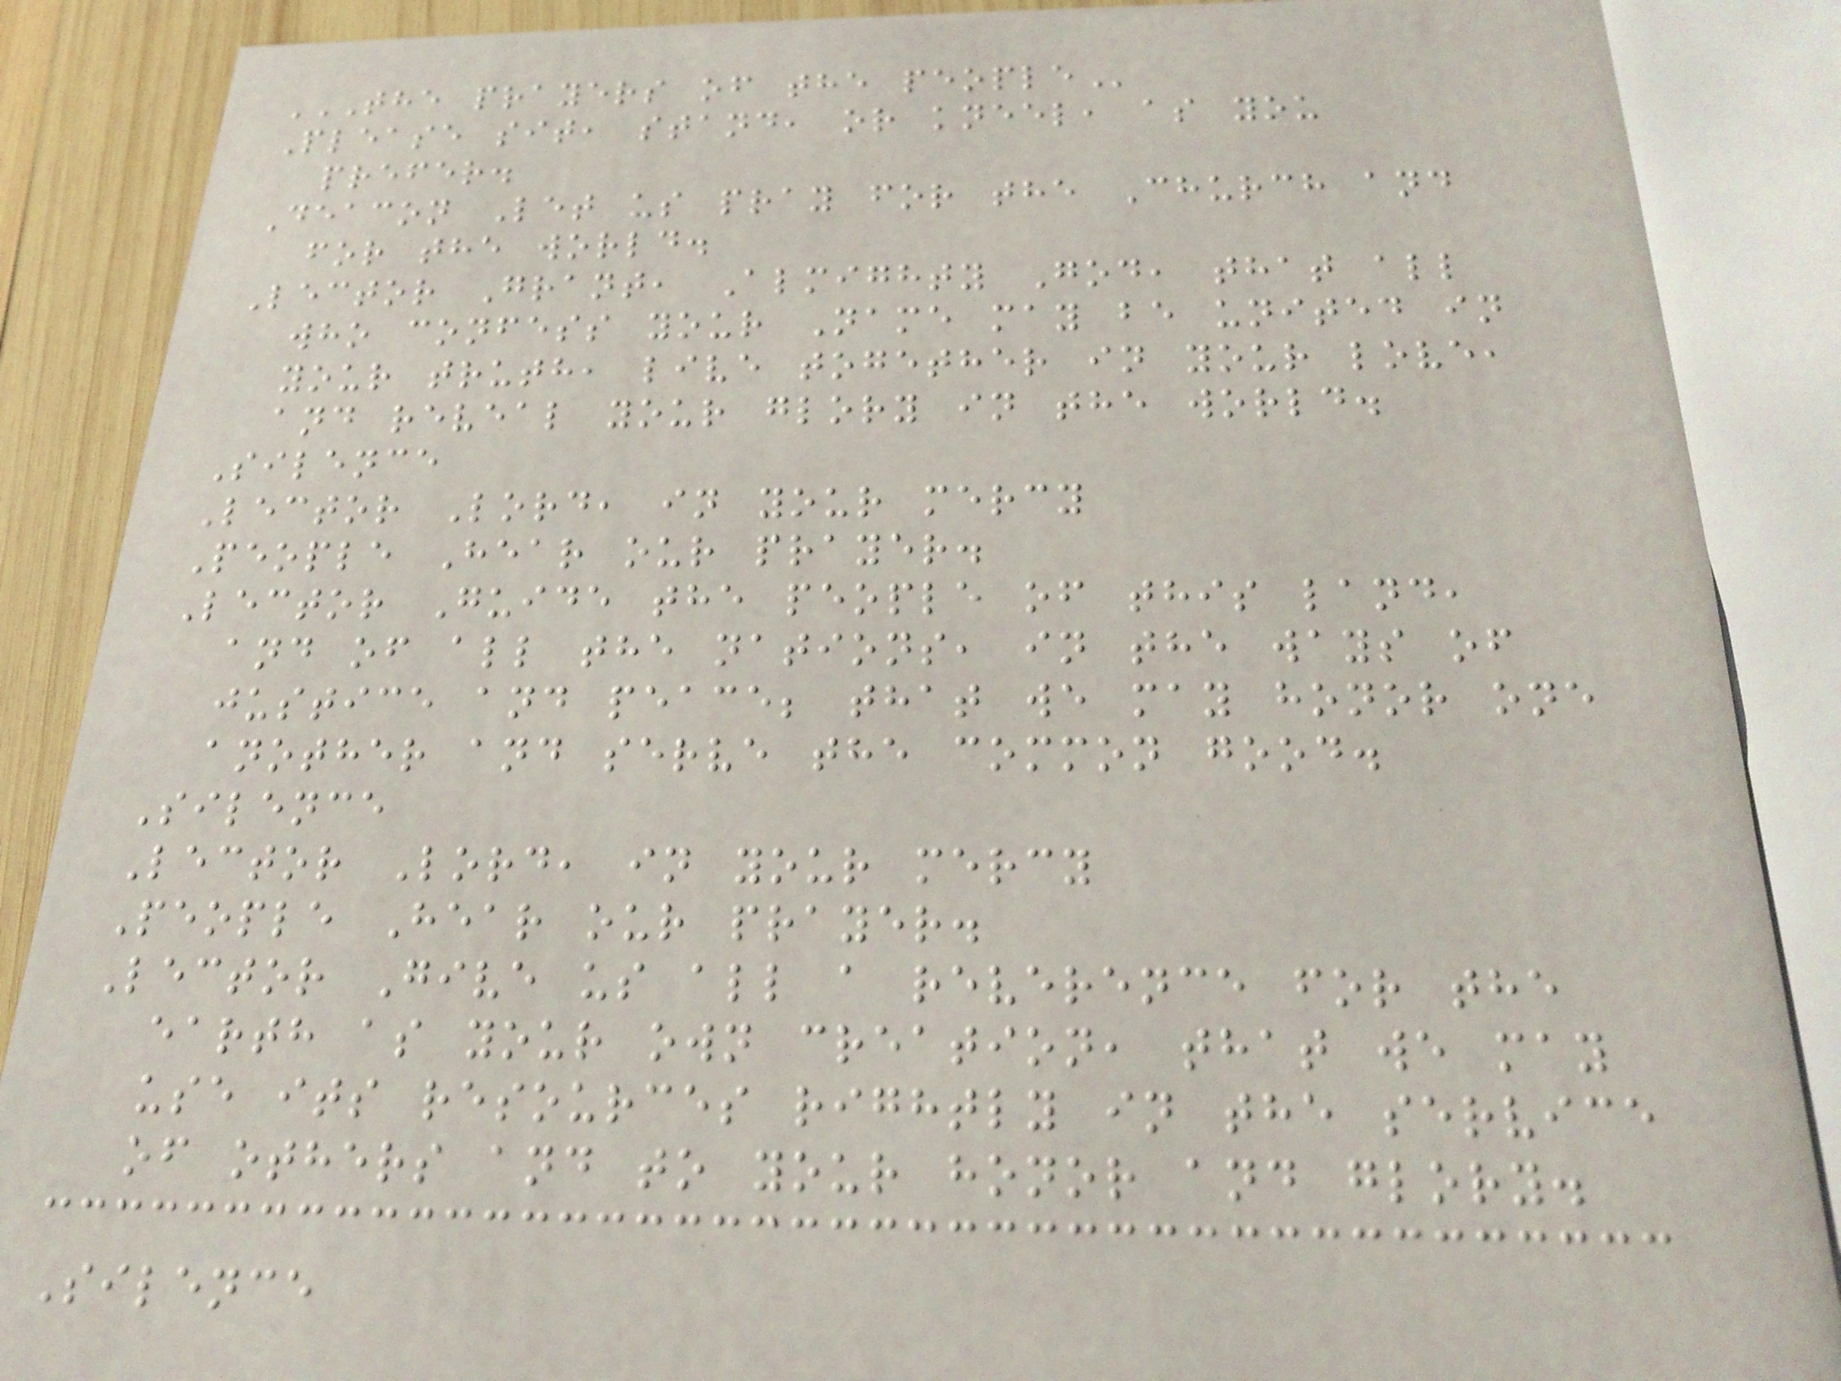THE PRAYERS OF THE PEOPLE
Please sit, stand, or kneel, as you
prefer.
Deacon Let us pray for the Church and
for the world.
Lector Grant, Almighty God, that all
who confess your Name may be united in
your truth, live together in your love,
and reveal your glory in the world.
Silence
Lector Lord, in your mercy
People Hear our prayer.
Lector Guide the people of this land,
and of all the nations, in the ways of
justice and peace; that we may honor one
another and serve the common good.
Silence
Lector Lord, in your mercy
People Hear our prayer.
Lector Give us all a reverence for the
earth as your own creation, that we may
use its resources rightly in the service
of others and to your honor and glory.
Silence
